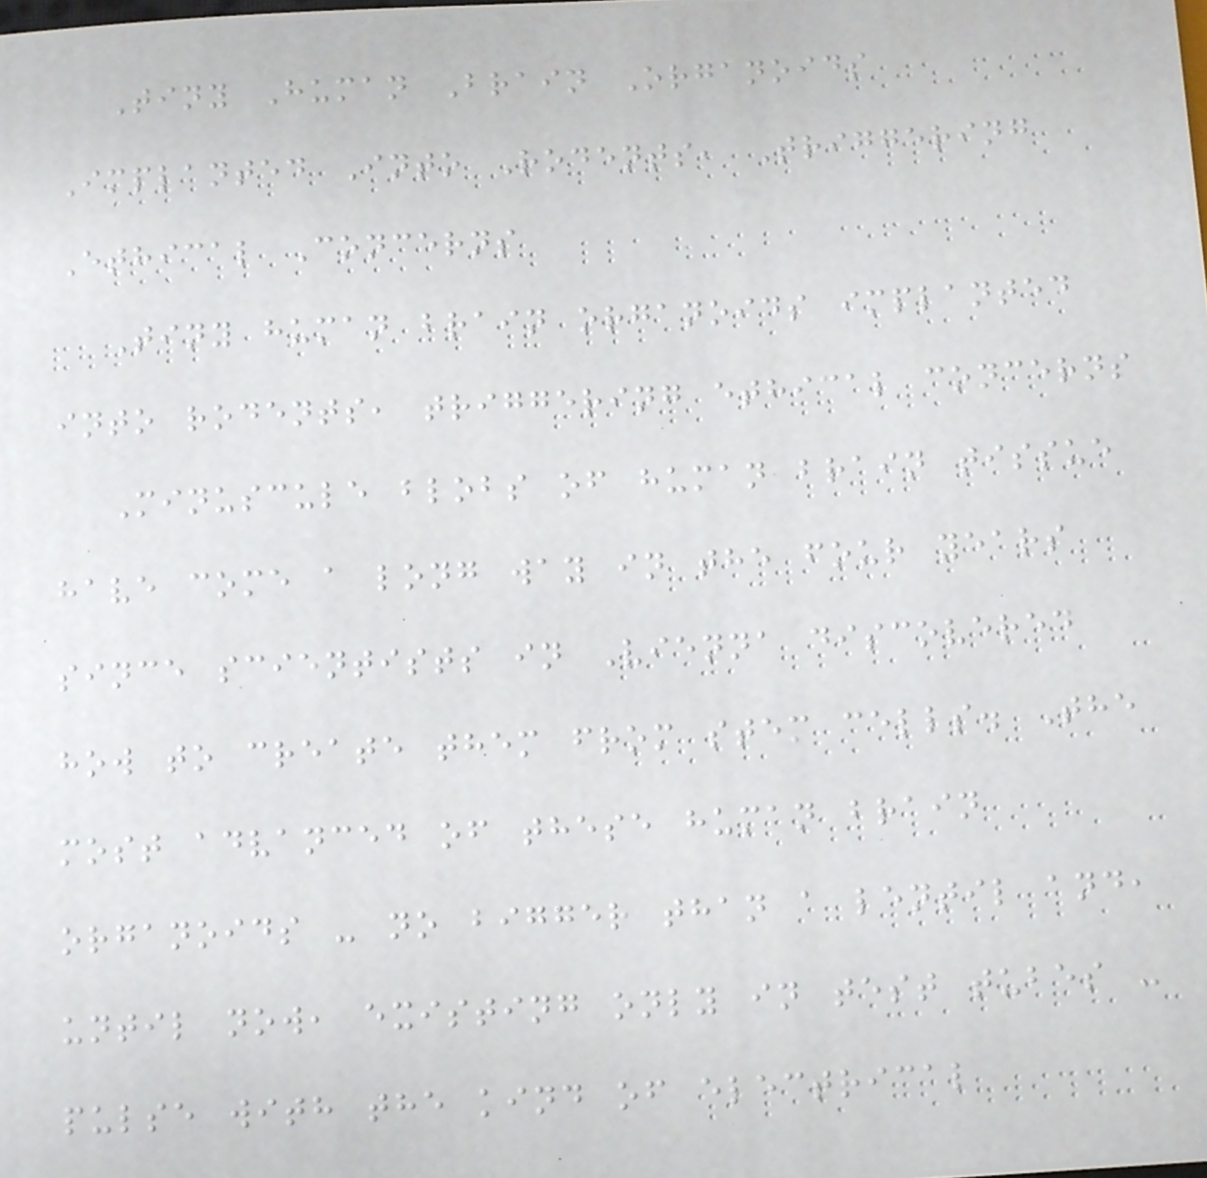Tiny Human Brain Organoids
Implanted Into Rodents, Triggering
Ethical Concerns
Tiny human brain organoids implanted
into rodents, triggering ethical concerns
Minuscule blobs of human brain tissue
have come a long way in the four years
since scientists in Vienna discovered
how to create them from stem cells. The
most advanced of these human brain
organoids - no bigger than a lentil and,
until now, existing only in test tubes -
pulse with the kind of electrical
